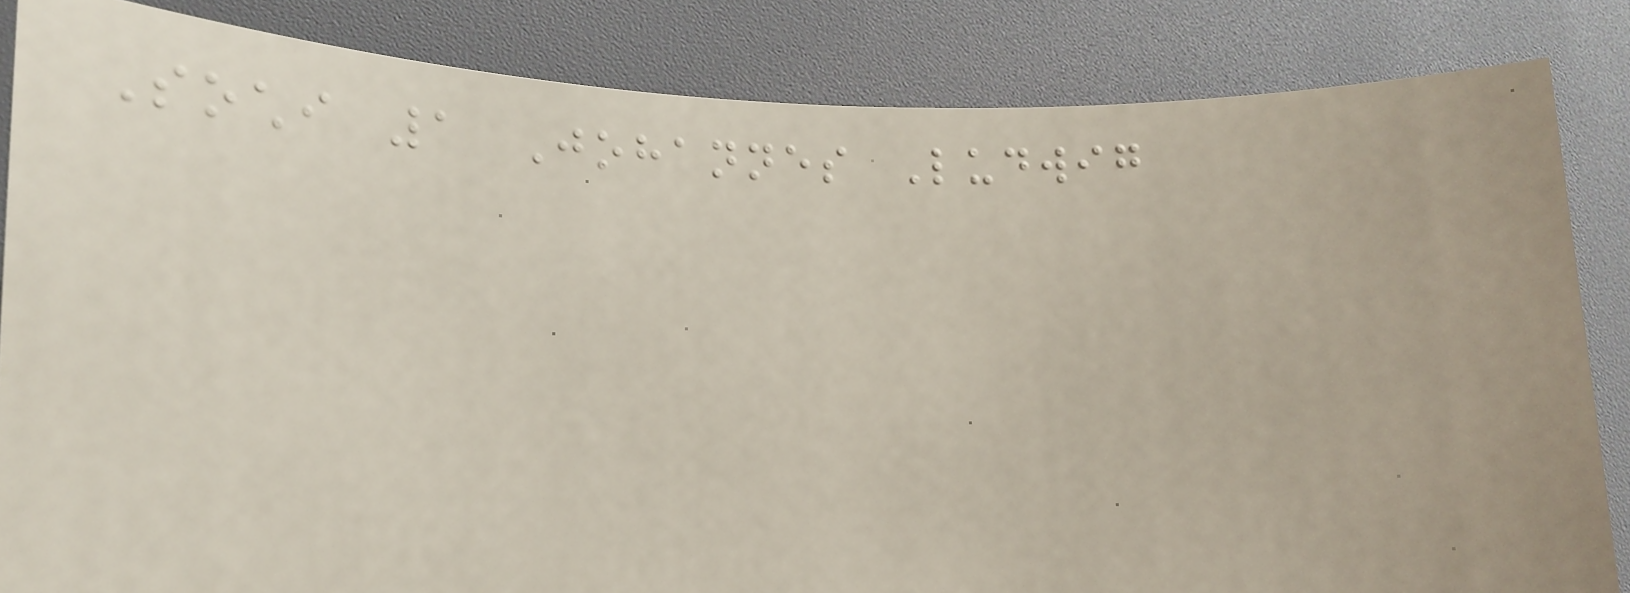Sochi 1 Johannes Ludwig
